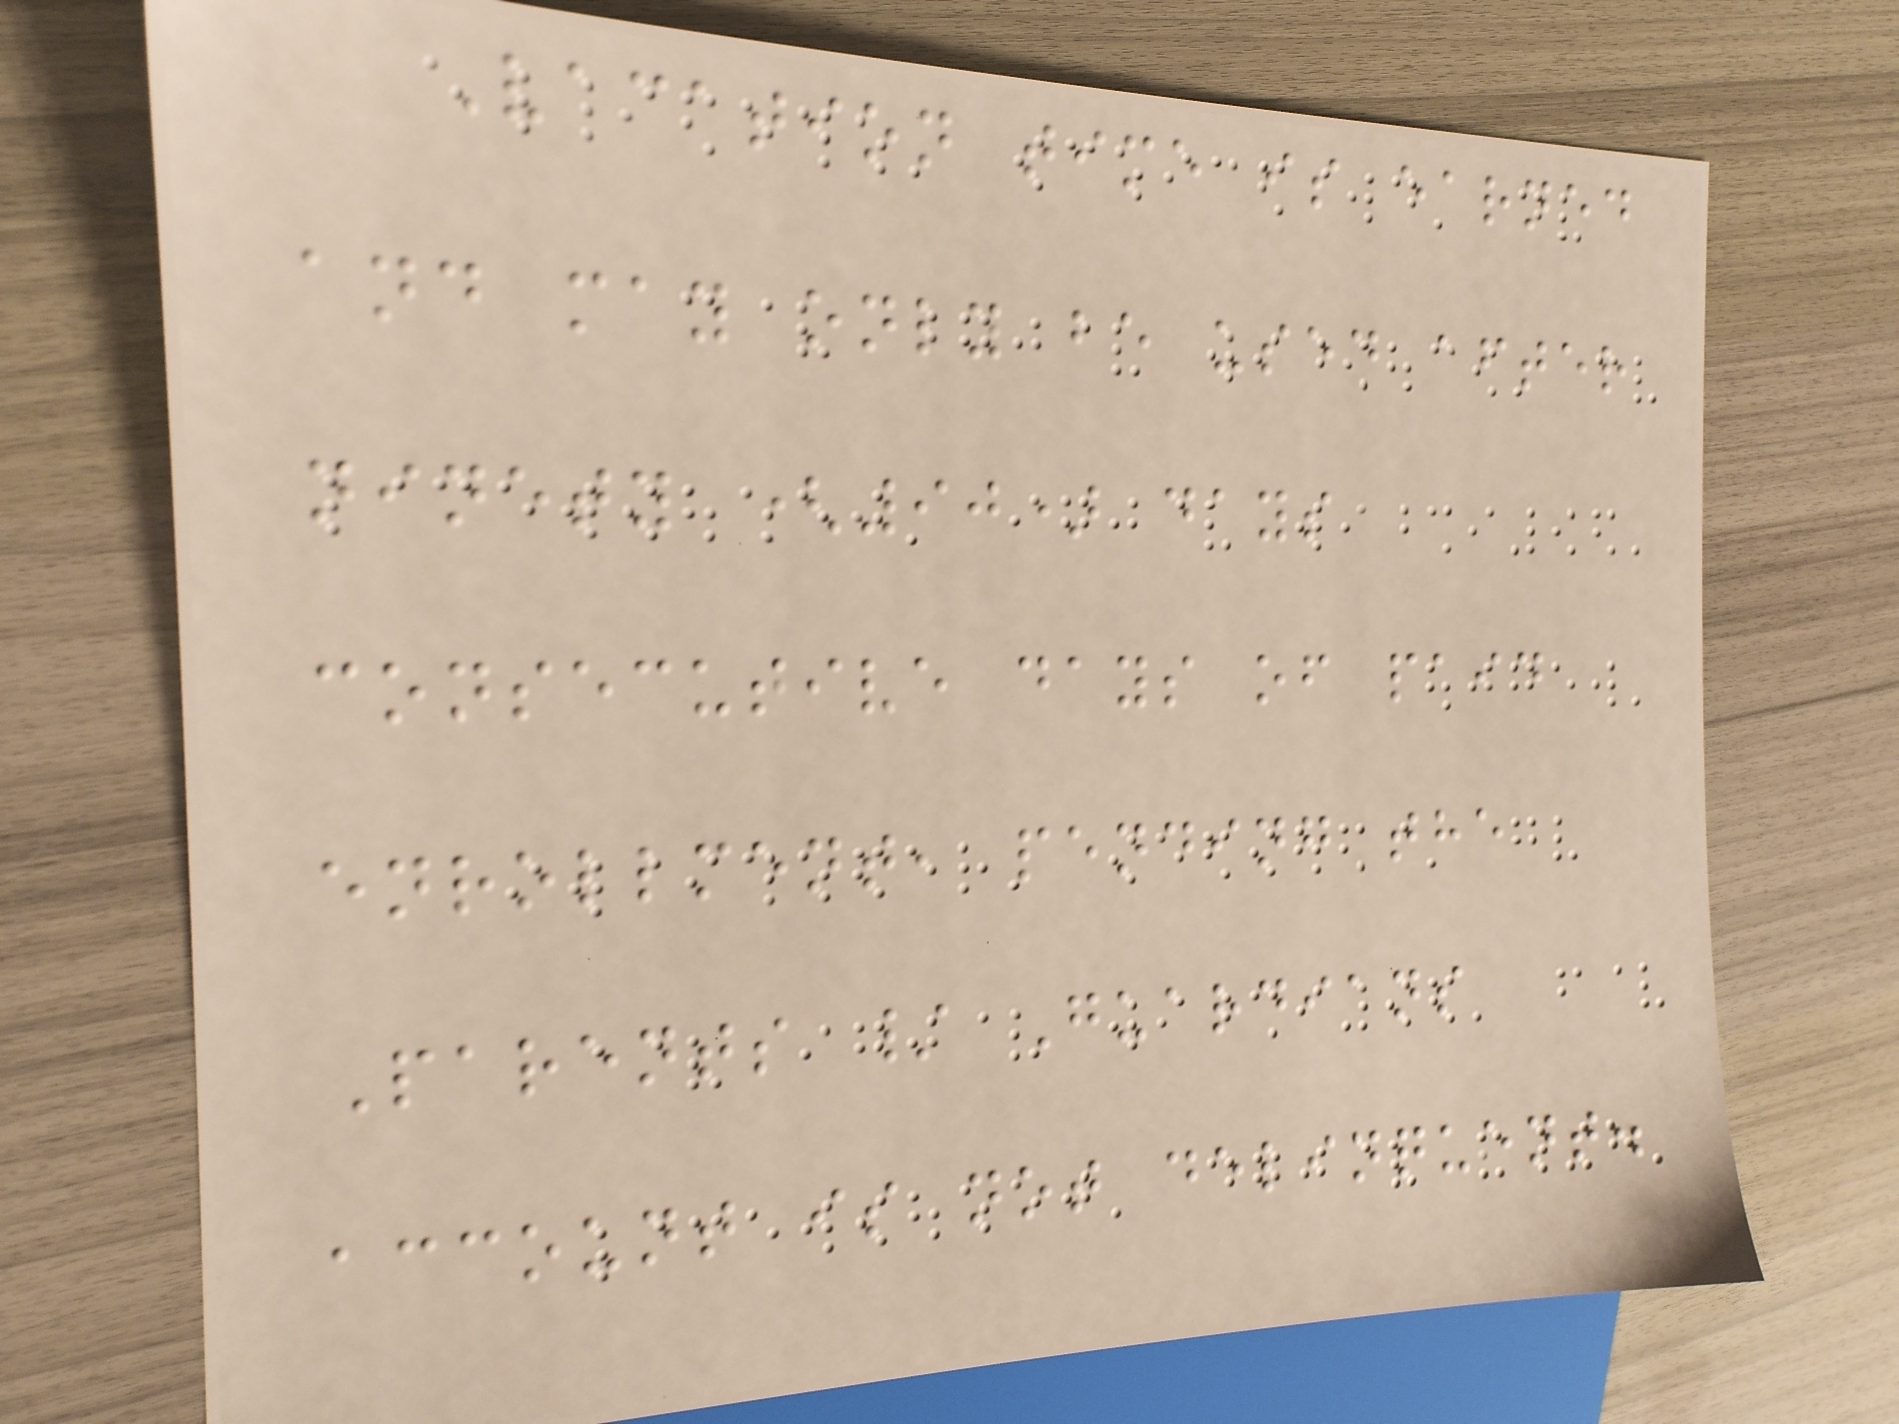Vacation time is earned
and may only be used after
ninety (90) days
consecutive days of paid
enrollment, pending the
Parents / Guardians
account is not delinquent.
